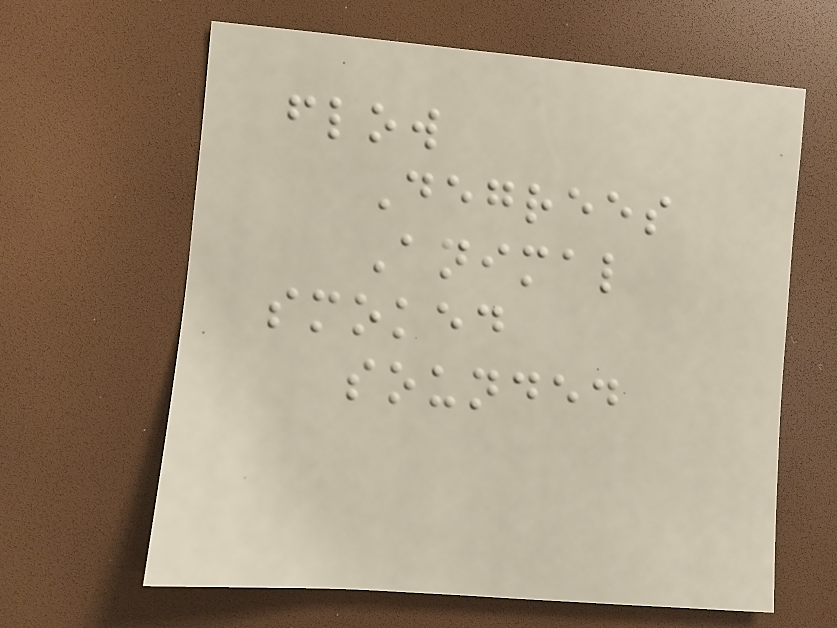flow
Degrees
Animal
smoked
sounded
